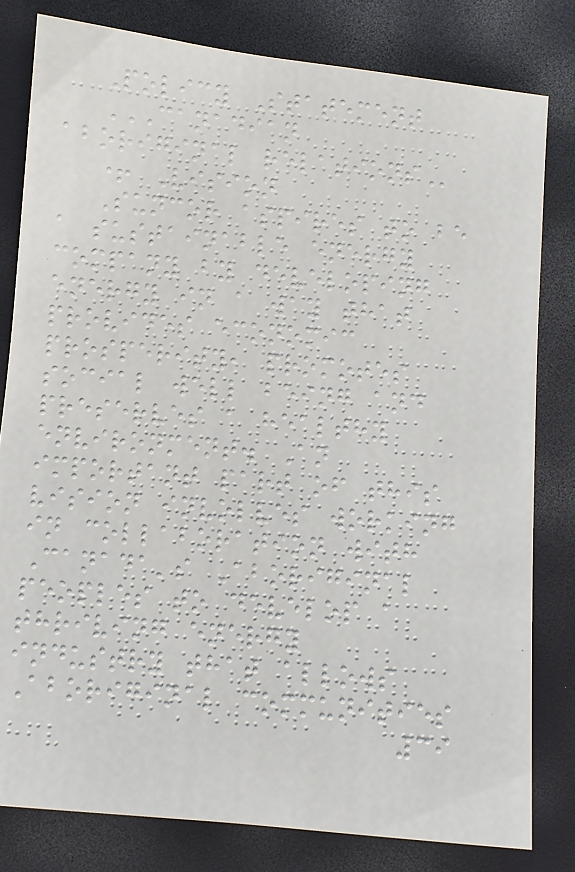Policy Statement
CANADIAN
ABORIGINAL RELATIONS
+ Vision
Suncor aspires to be
a sustainable energy
company by developing
energy in a way that
provides economic
prosperity, promotes
social well being and
preserves a healthy
environment. An
important part of this
vision involves working
in collaboration with
Canada's Aboriginal
peoples to develop a
thriving energy
industry that allows
Aboriginal communities
39
